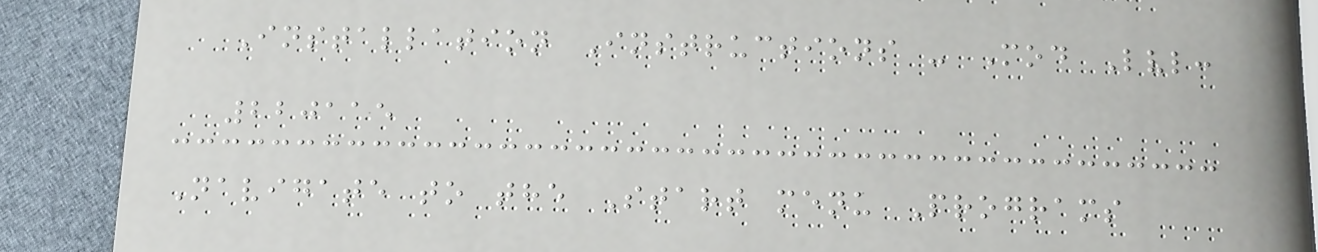Installation Instructions - Mod Lvl:
220115
Navigate to the Start menu Programs
